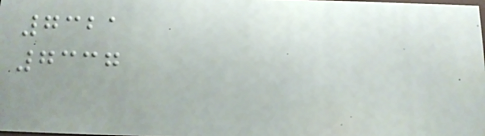7321
7337
